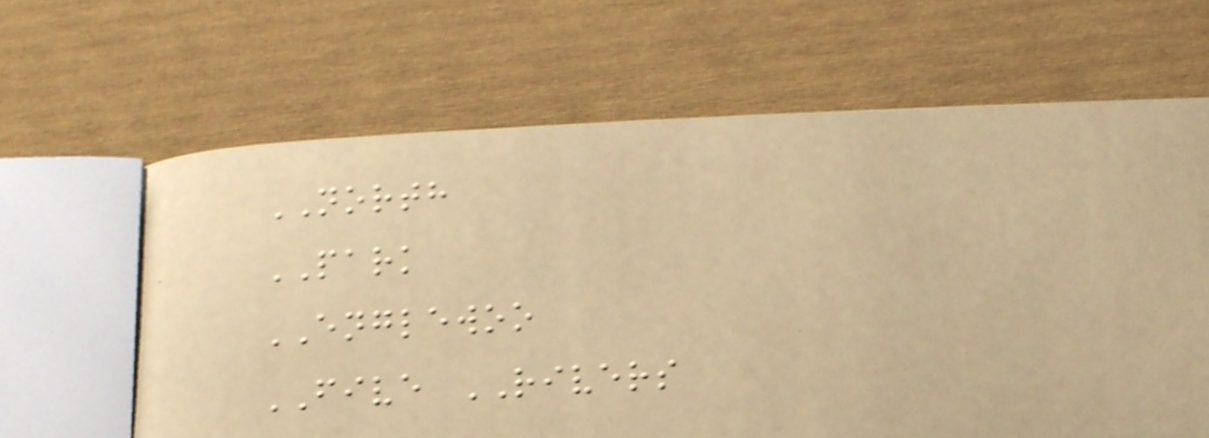NORTH
PARK
ENGLEWOO
FIVE RIVERS
